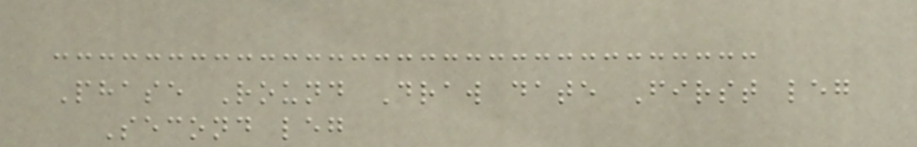Phase Round Draw date First leg
Second leg
